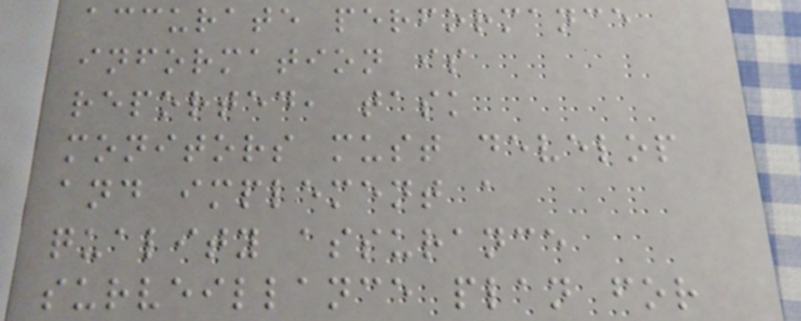accurate performance
information is
reported, task
monitors must develop
and implement a
quality assurance
surveillance plan for
